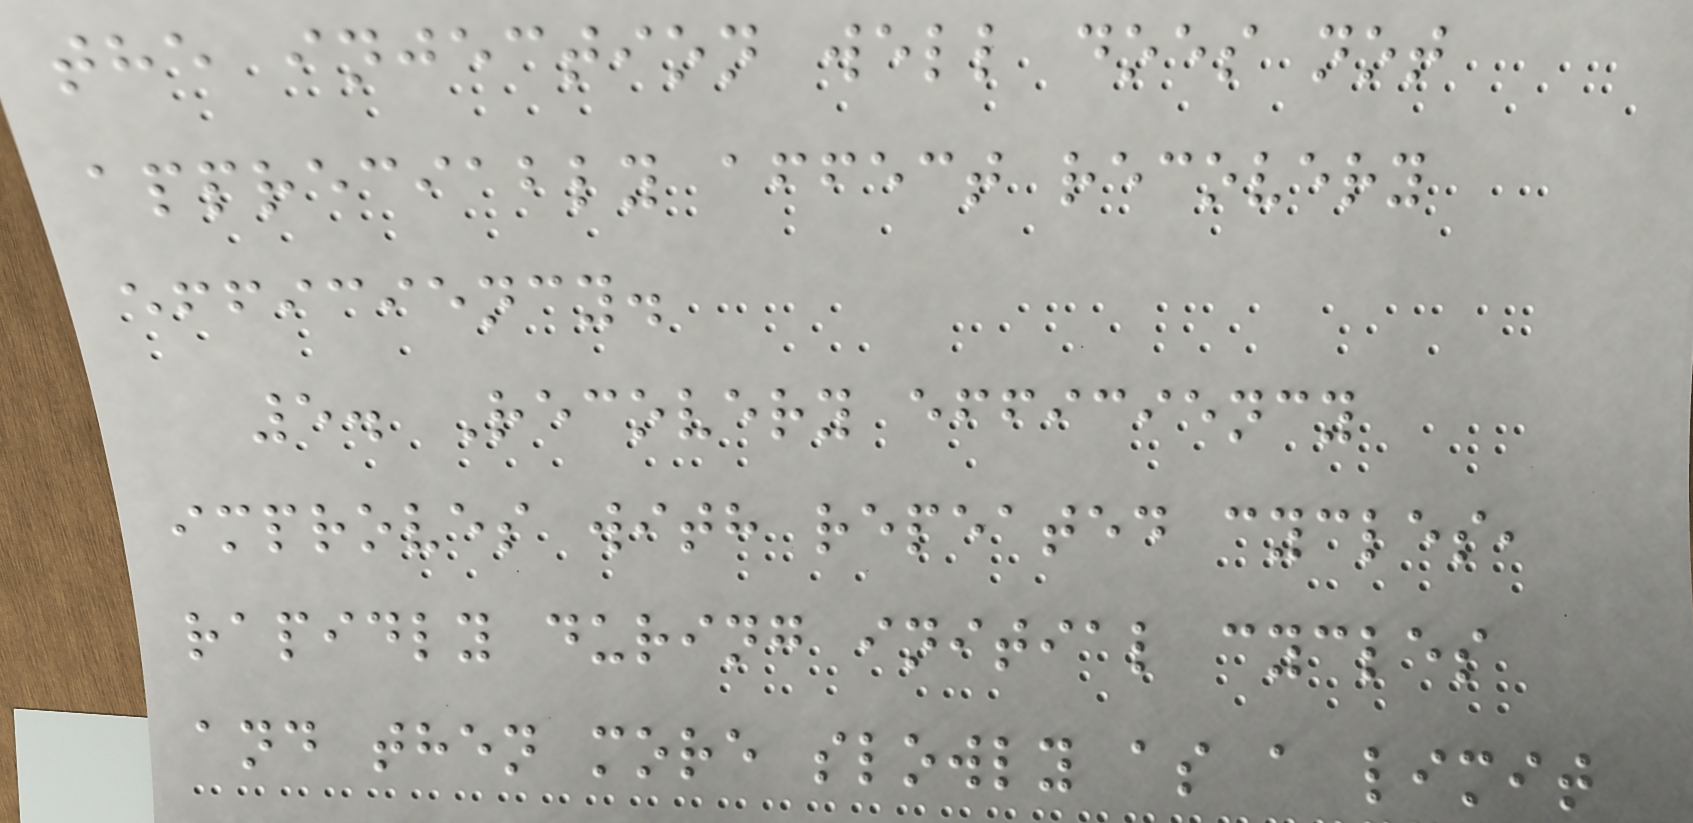the injection well does not
appreciably affect recovery
efficiency.
5. Recovery efficiency
improves with repeated cycles,
rapidly during initial cycles
and then more slowly as a limit
